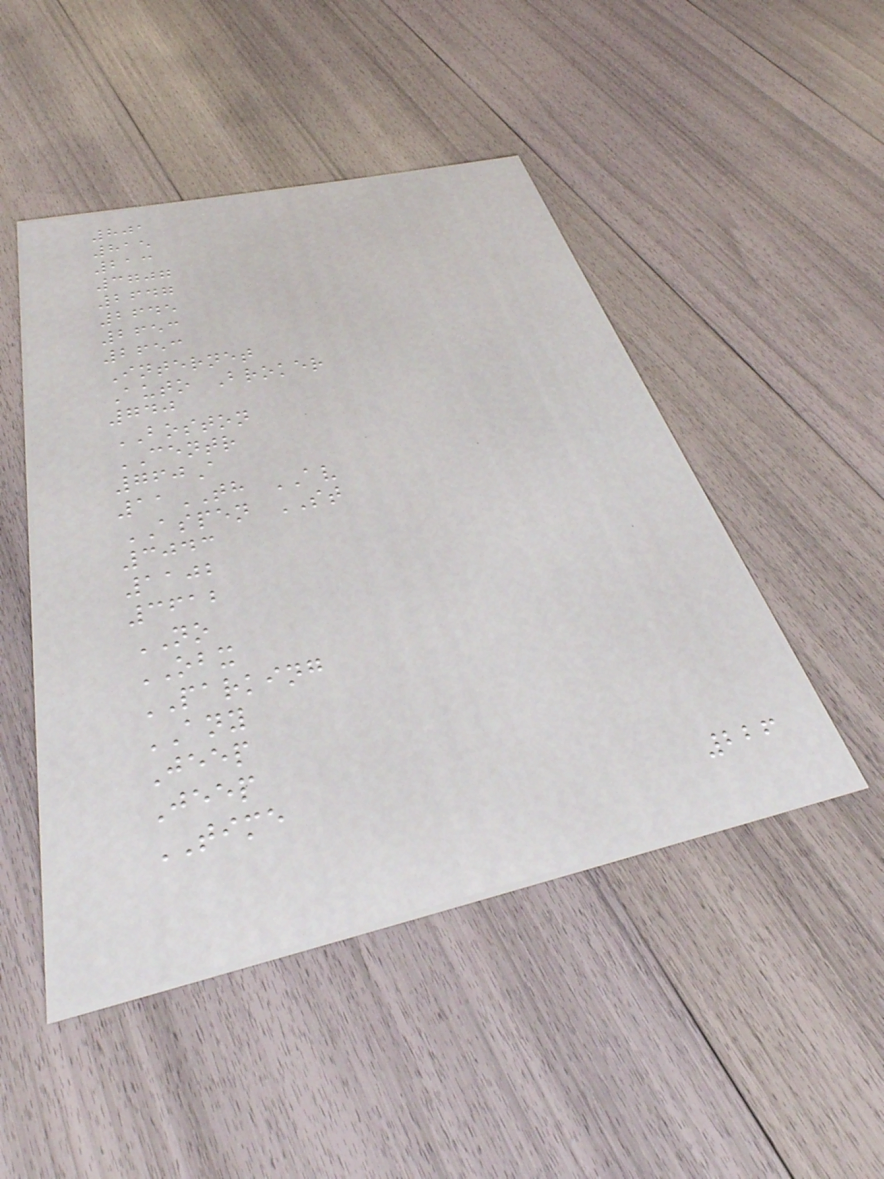801
815
213
3707
2647
2645
2653
2653
Internet
Auto Broker
740
BOSTON
CENTR
760A
11TH AV
ASPEN ST
3043
1102
3612
NO
OBX
PARKING
ANY
Jeep
Jeep
TIME
226
